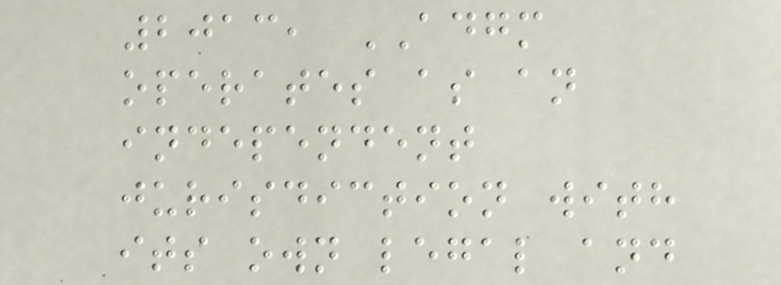2013, ADGM
operates as an
independent
jurisdiction with
its own legal and
